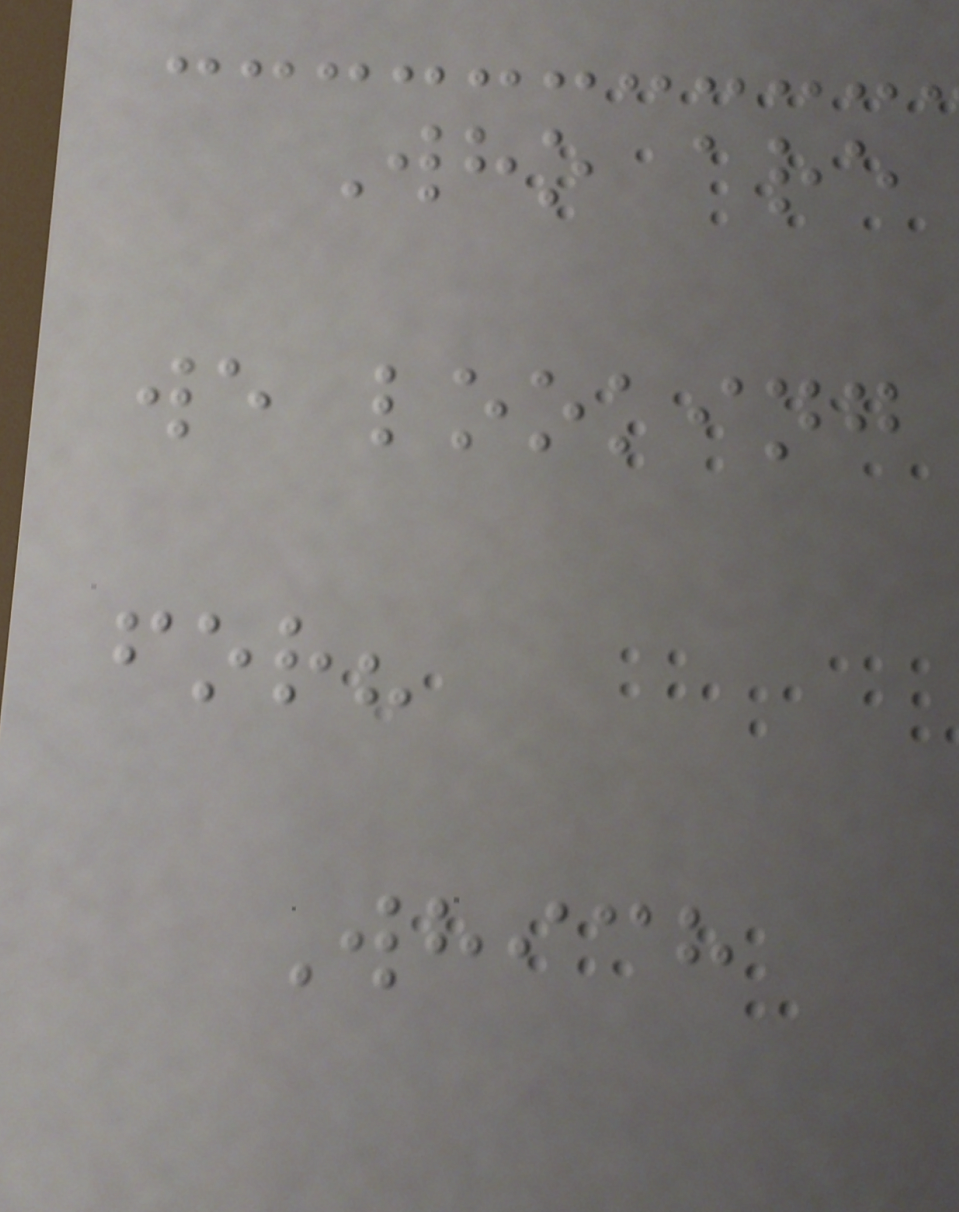Who are
we looking
for?
Which
